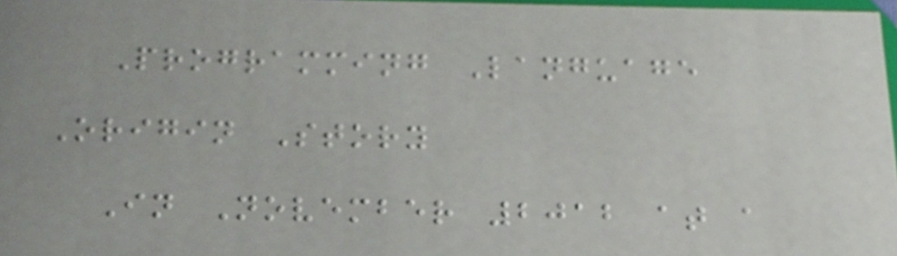Programming Language
Origin Story
In November 2012 at a
